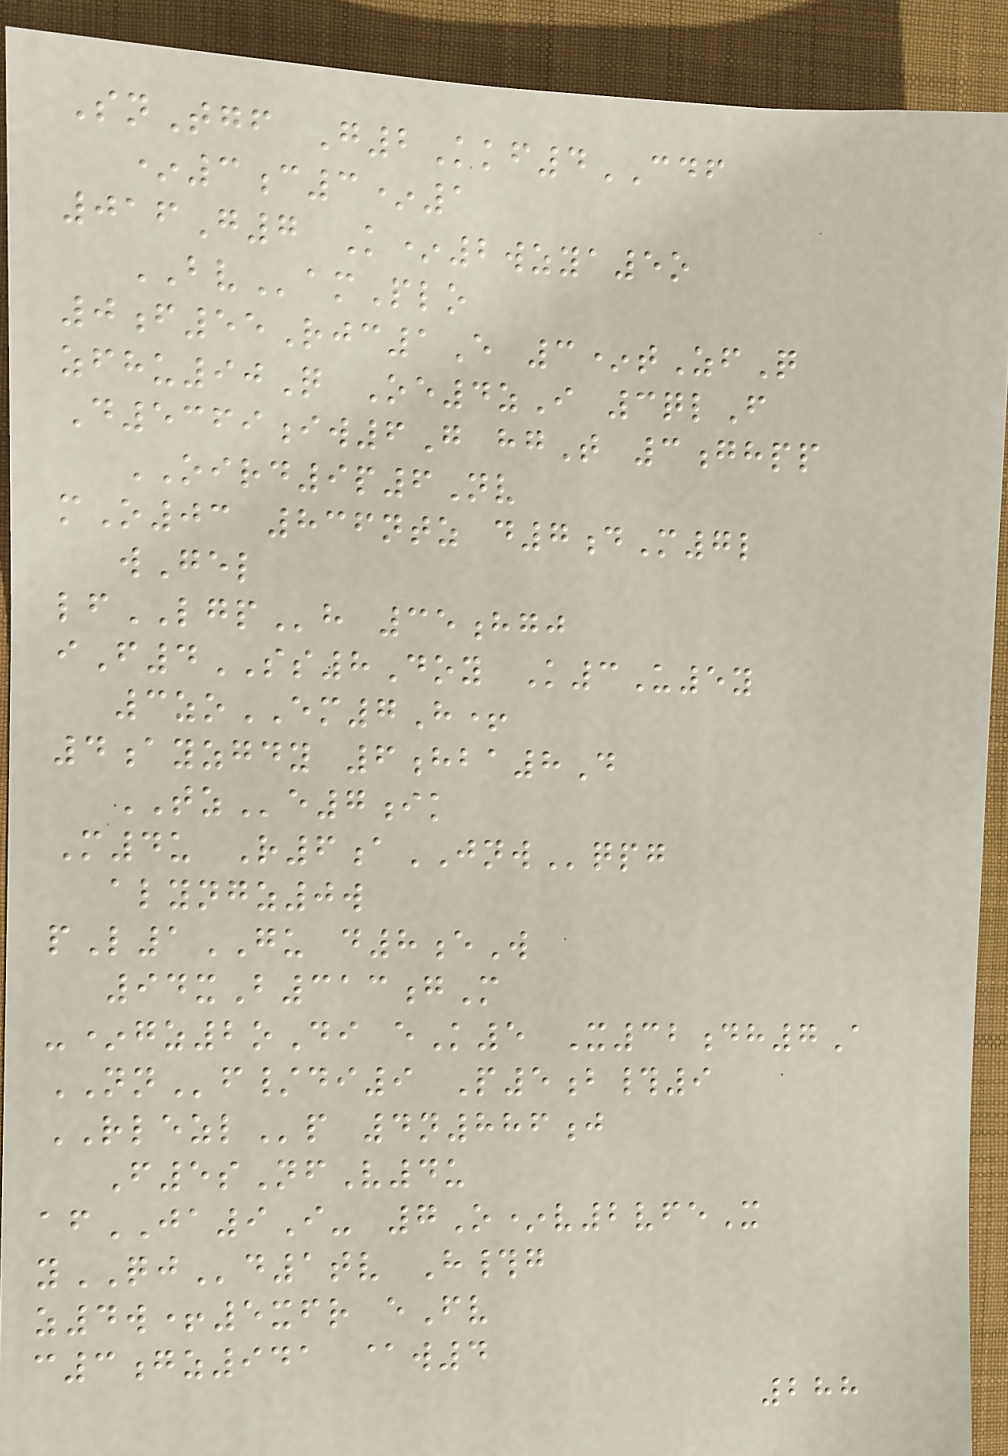SnTgf G2Kkf4CDF
*3c3*1
016G7 K*2wzya5o
BVamPlo
0f55Rjc1E 3*tZfQ
zfhu90Q Oe4zI 3qlF
D5369iw6G hgT 3ghpp
OIRD9p6Nv
mO03 836ntz d7dM7l
wGel
lfLGPh 35hgj
iF4SS8Doy K3U5y
3zoEM7H+
4ayzgdy 6hba8D
TZe7ik
M4u R6aJNWqpg
alyngz0w
pL1GU d8eW
94xB313gM
-*gz2oDi eK5 X32dh7A
NNf/di9 P5b#9
RLEZLp 4n886j
F5sNfV4u
afJA9I- 7O*v2vfeX
yQJd1tv H#g
z4w+5xfr eFv
c3gz941 @w4
288
